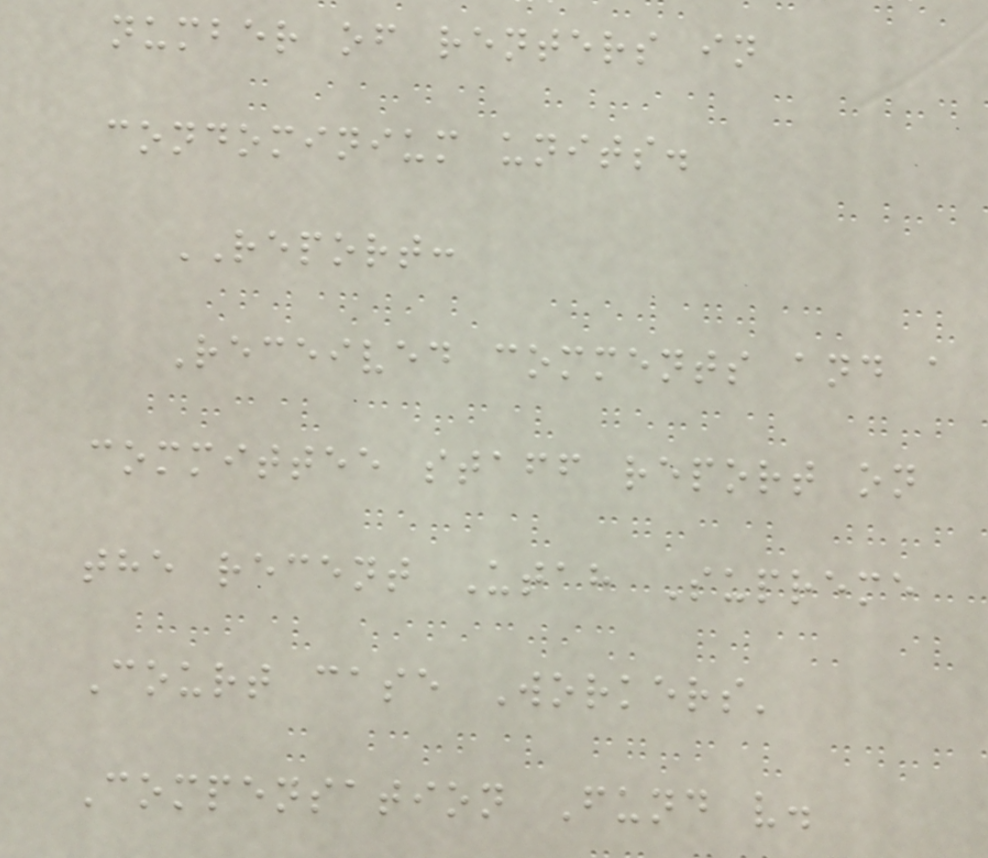number of renters in
condominium units.
REPORT:
Received comments and a
committee staff report on
the recent Utah Supreme
Court case Workers'
Compensation Fund v.
